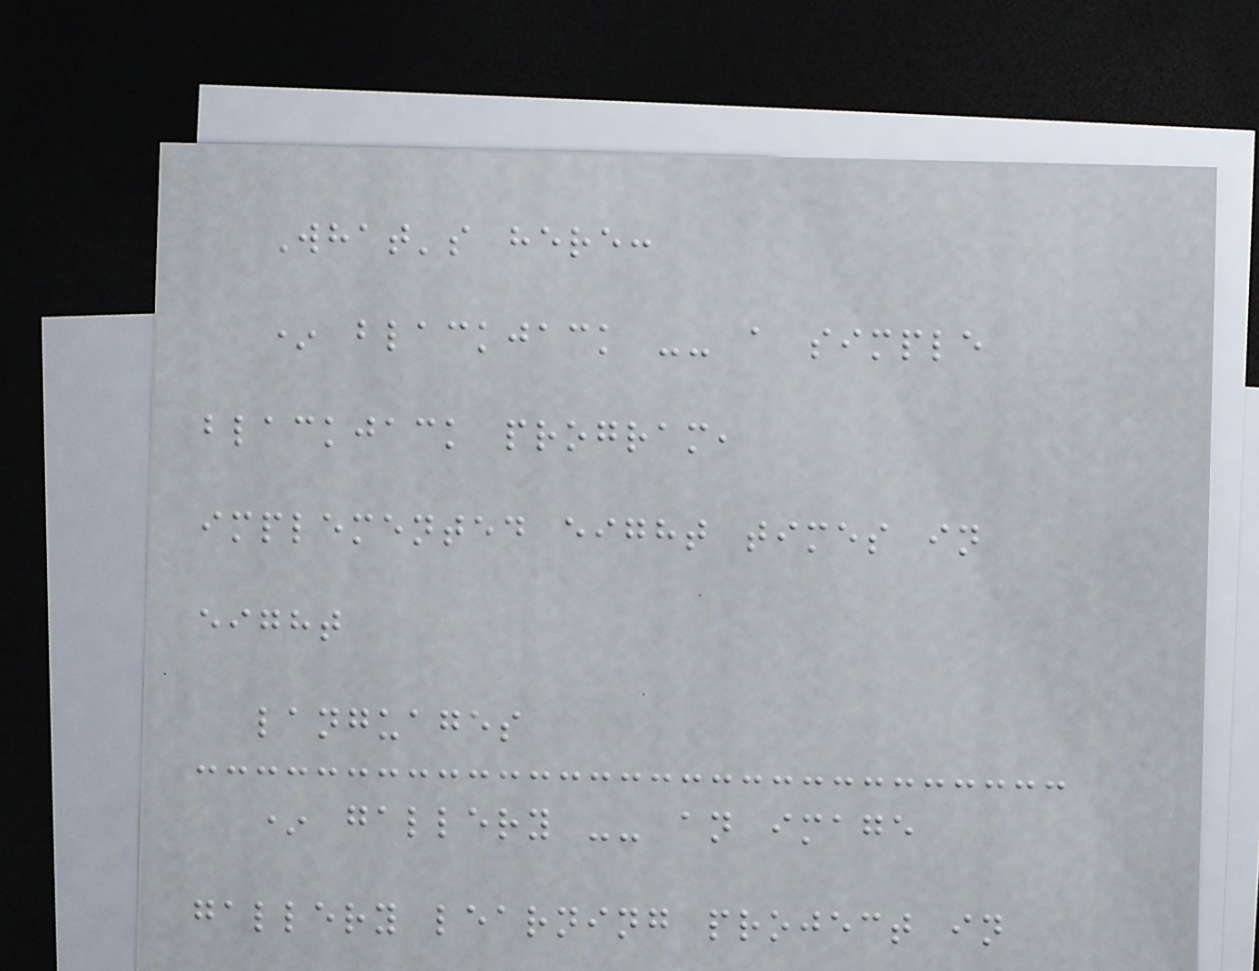What's here:
* blackjack -- a simple
blackjack program,
implemented eight times in
eight
languages
* gallery -- an image
gallery learning project in
